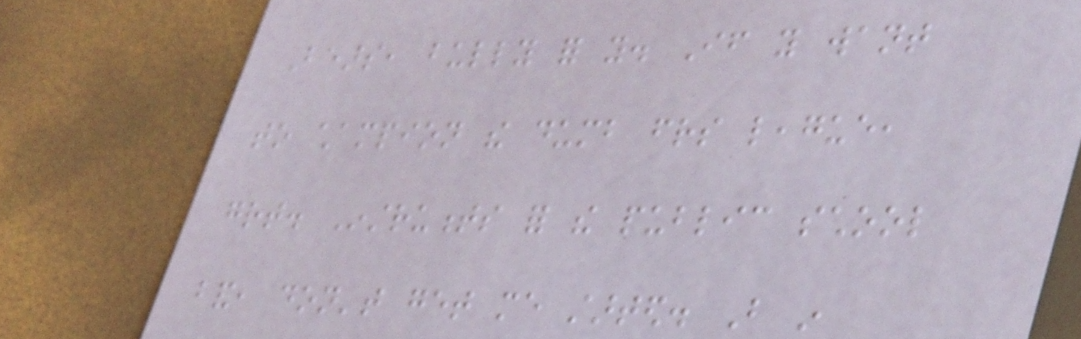Bears, bully for you. If you want
to champion the dumb friends league,
great. Instruments for the public school
band, don't get me started. But in
